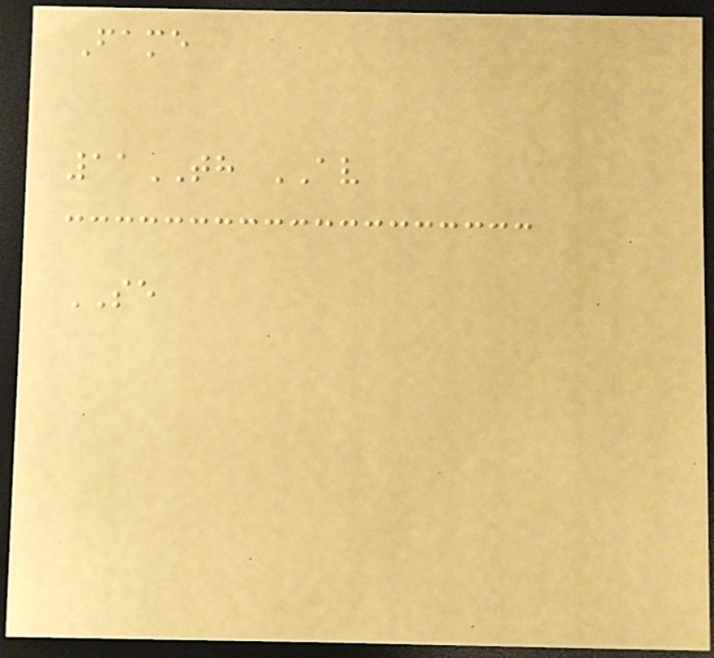Fame
11TH AV
SE
